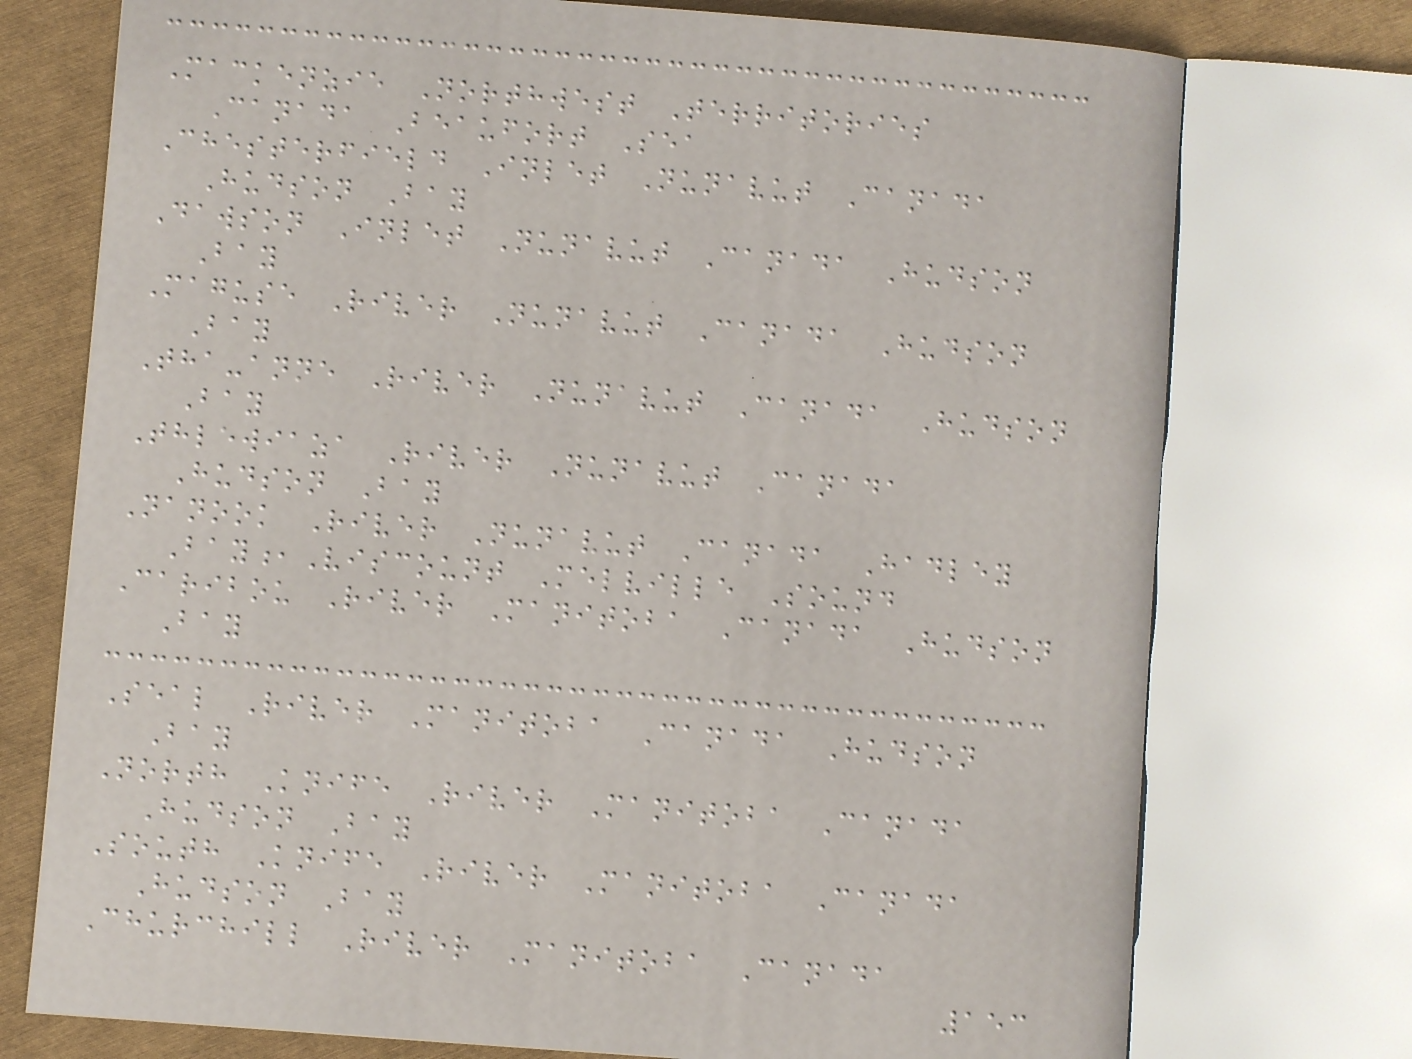Mackenzie Northwest Territories
Canada Beaufort Sea
Chesterfield Inlet Nunavut Canada
Hudson Bay
Dawson Inlet Nunavut Canada Hudson
Bay
Maguse River Nunavut Canada Hudson
Bay
Tha-anne River Nunavut Canada Hudson
Bay
Thlewiaza River Nunavut Canada
Hudson Bay
Nanook River Nunavut Canada Hadley
Bay,Viscount Melville Sound
Caribou River Manitoba Canada Hudson
Bay
Seal River Manitoba Canada Hudson
Bay
North Knife River Manitoba Canada
Hudson Bay
South Knife River Manitoba Canada
Hudson Bay
Churchill River Manitoba Canada
153
